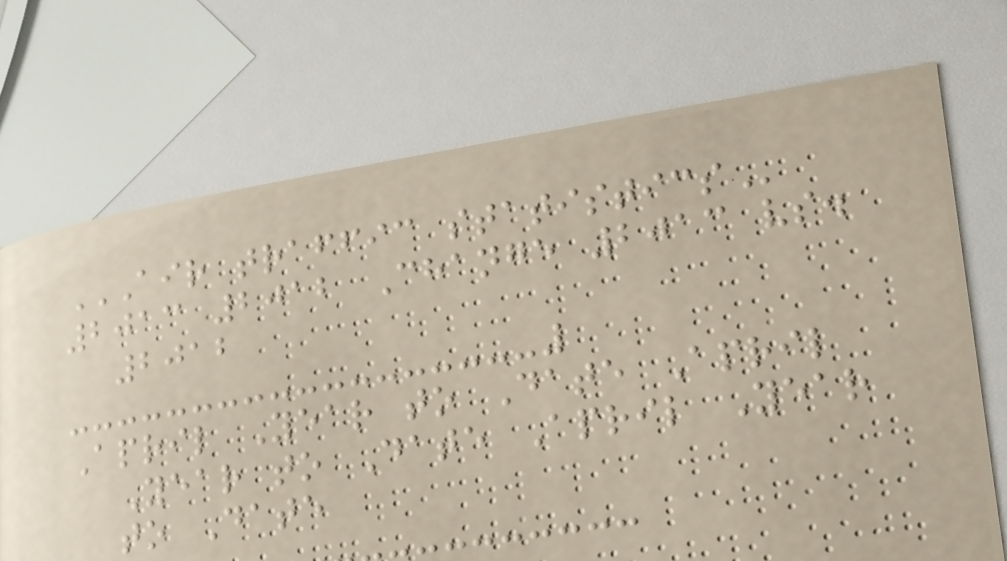AIR TRAFFIC STATISTICS
2013 2012 Change 2013 vs.
2012
April Year to Date April
Year to Date April Year
to Date
